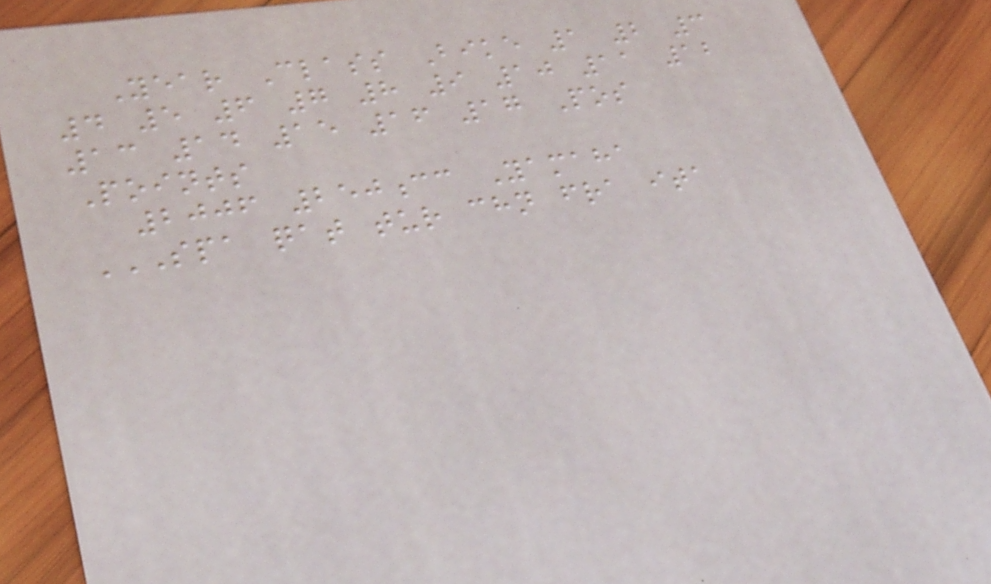Year Class Bike 1 2 3
4 5 6 7 8 9 10 11 12
13 14 15 16 17 Pos
Points
2006 250cc Yamaha
SPA QAT TUR CHN FRA ITA
